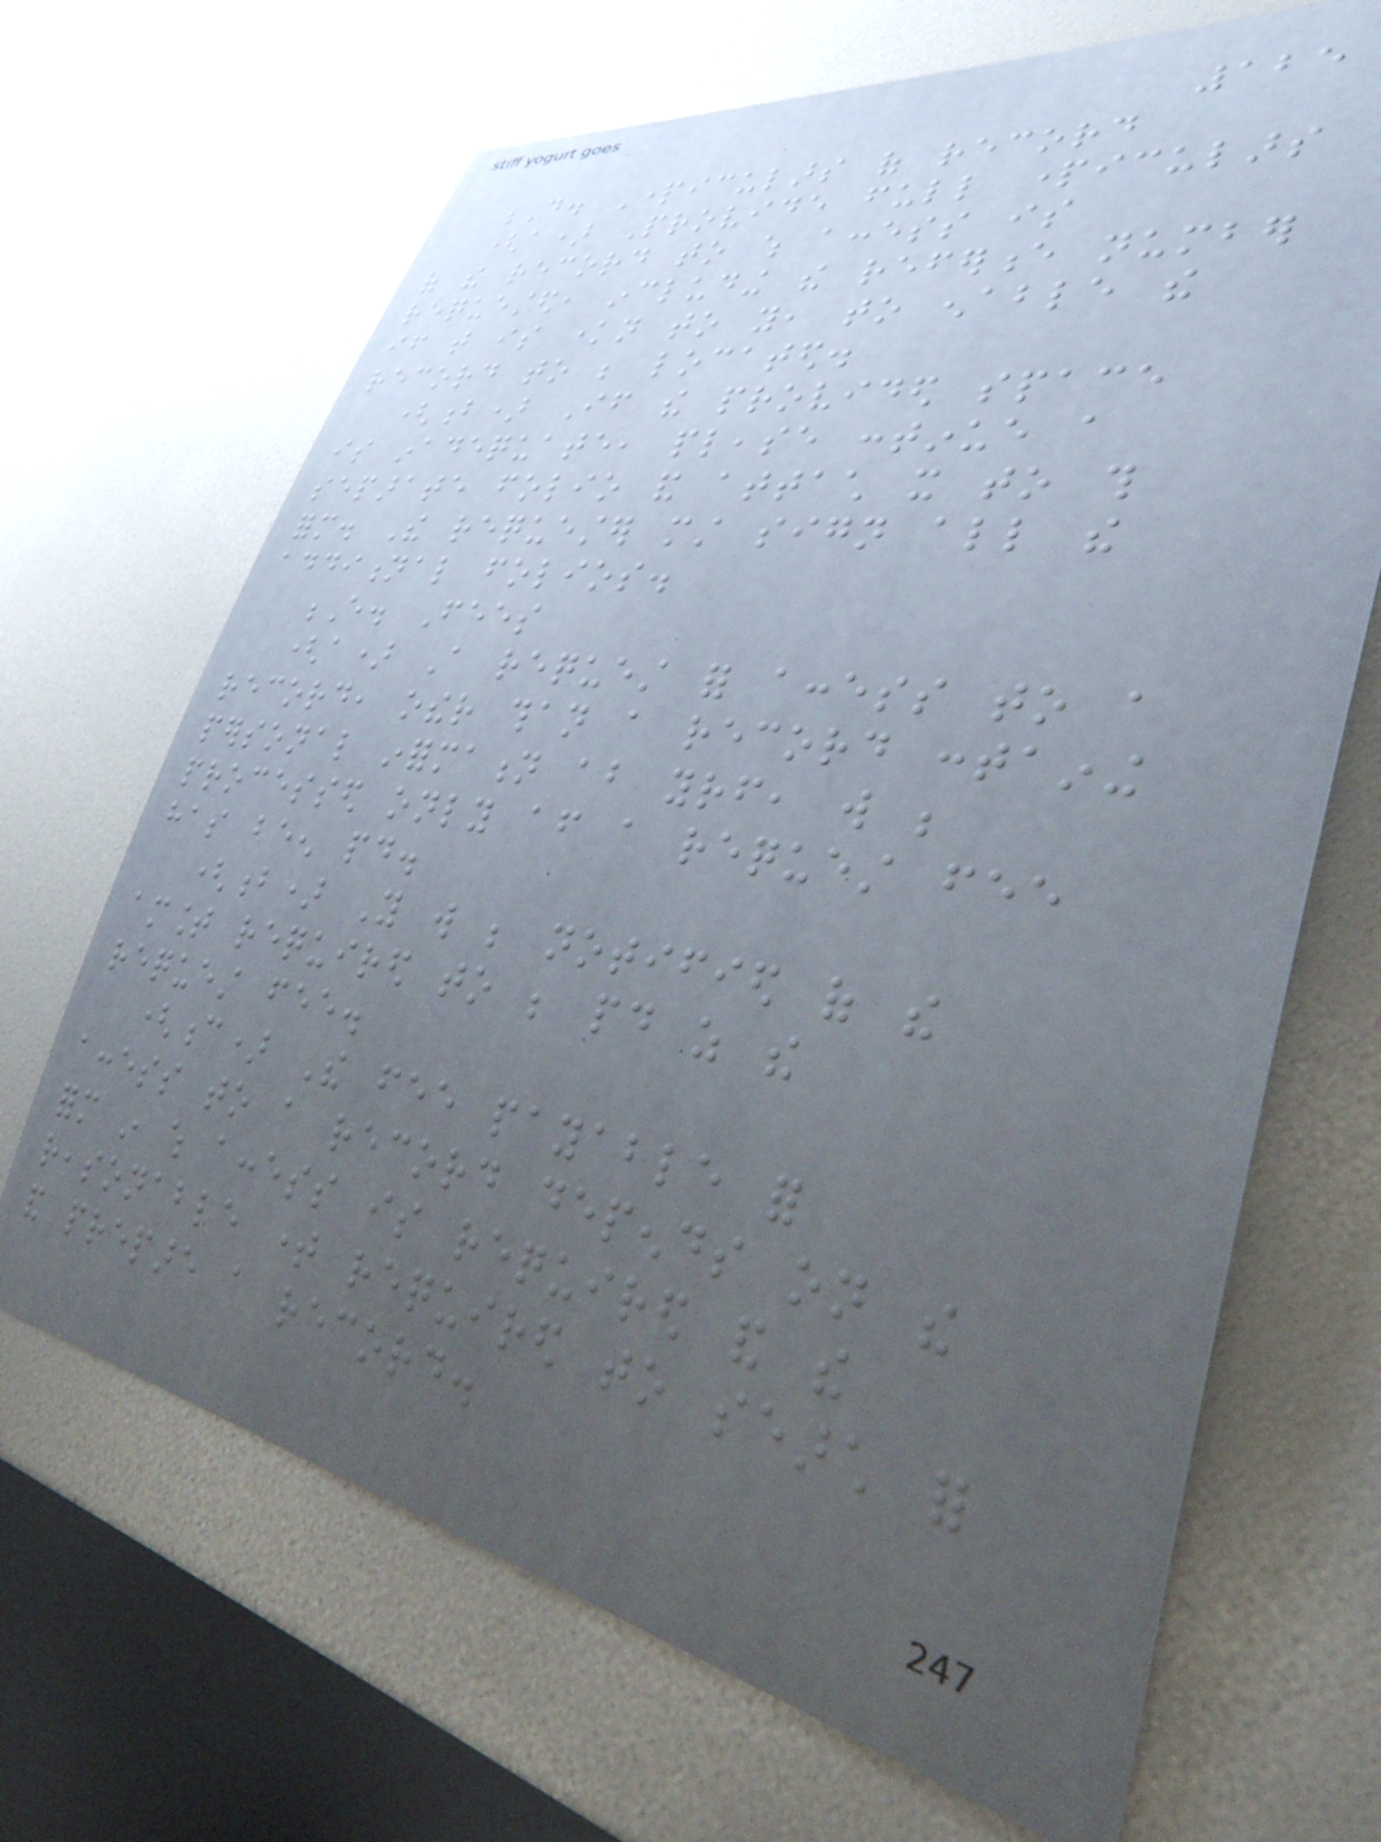125
D. Particulars of record
(a) Provide full particulars
of the record to which access is
requested, including the reference number
if that is known to you, to enable the
record to be located.
(b) If the provided space
is inadequate, please continue a
separate folio and attach it to this
form. The requester must sign all the
additional folios.
E. Fees
(a) A request for access to a
record, other than a record containing
personal information about yourself, will be
processed only after a request fee
has been paid.
(b) You will be notified of the
amount required to be paid as the
request fee.
(c) The fee payable for
access to a record depends on the
form in which access is required and the
reasonable time required to search for
and prepare a record.
